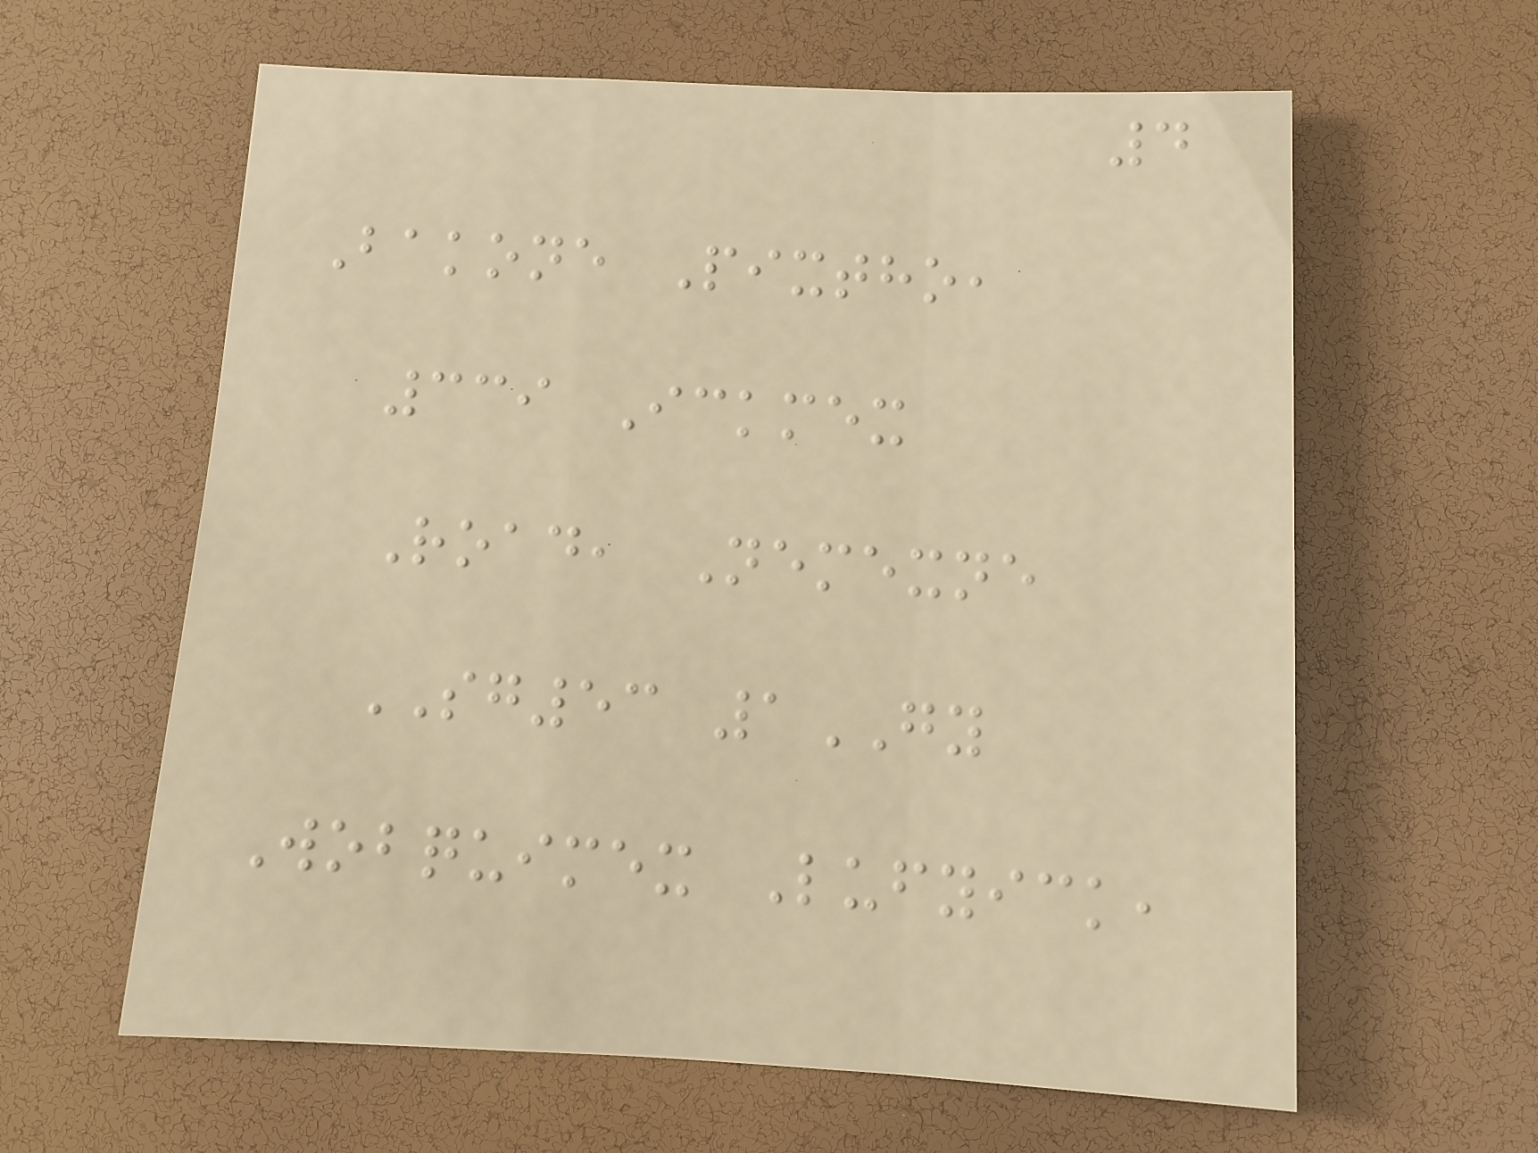4
Bakone Pixtho,
339 Ickmex
Road, Nemexne
SG53 1GY
Wobquimex Lufyick,
